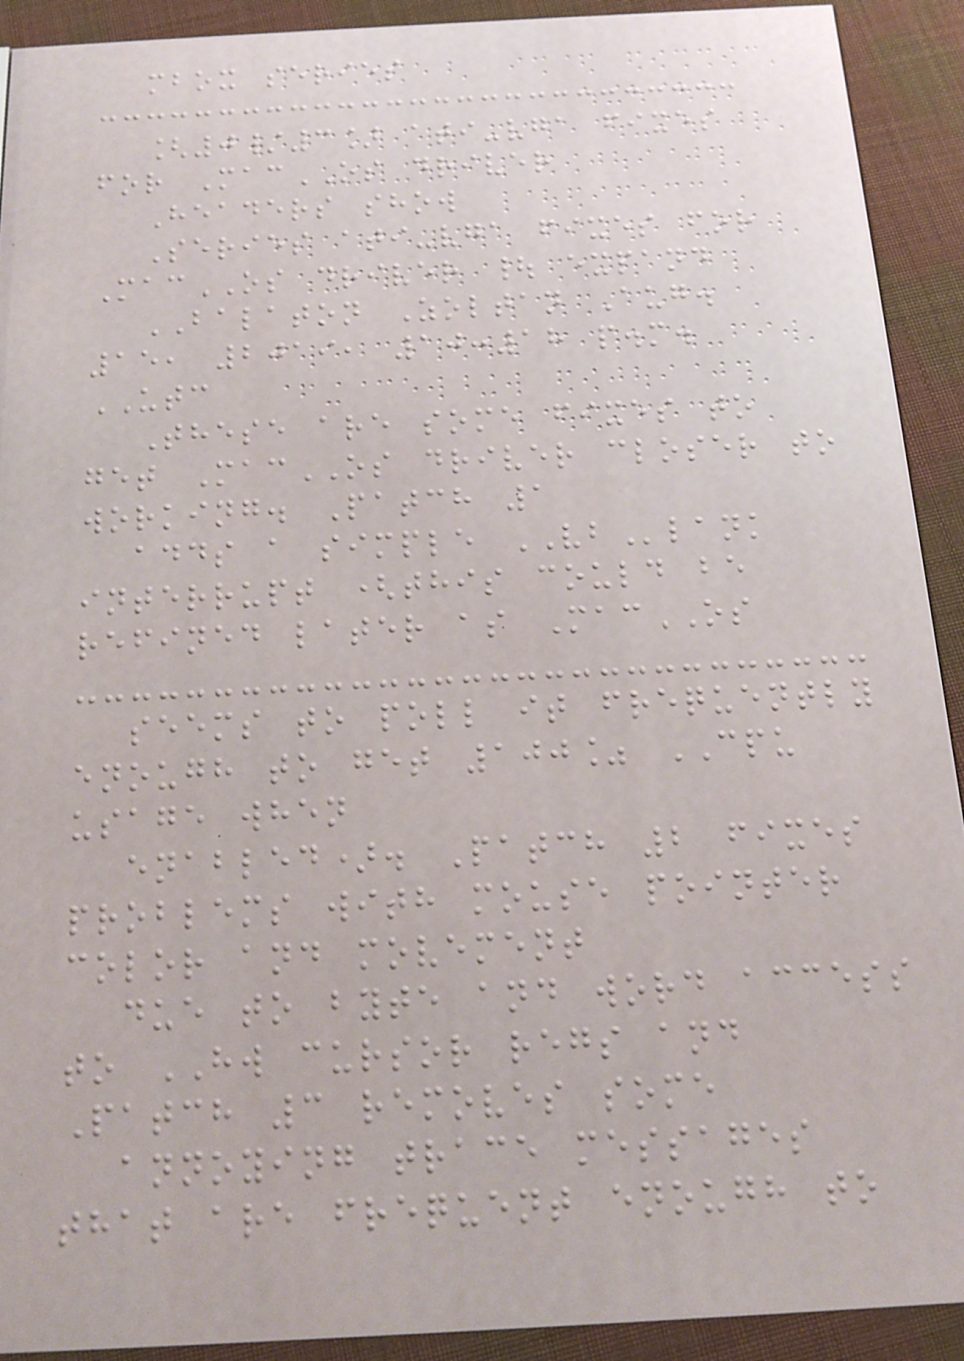mbox series
[0/3] ati-vga fixes
for MacOS driver
Headers show
Series ati-vga fixes for
MacOS driver | expand
BALATON Zoltan Aug.
15, 2019, 10:18 p.m.
UTC
These are some fixes to
get MacOS driver closer to
working. Patch 1
adds a simple VBlank
interrupt (this could be
refined later as MacOS
seems to poll it frequently
enough to get 100% CPU
usage when
enabled). Patch 2 fixes
problems with mouse pointer
color and movement
due to byte and word access
to HW cursor regs and
Patch 3 removes some
annoying trace messages
that are frequent enough to
